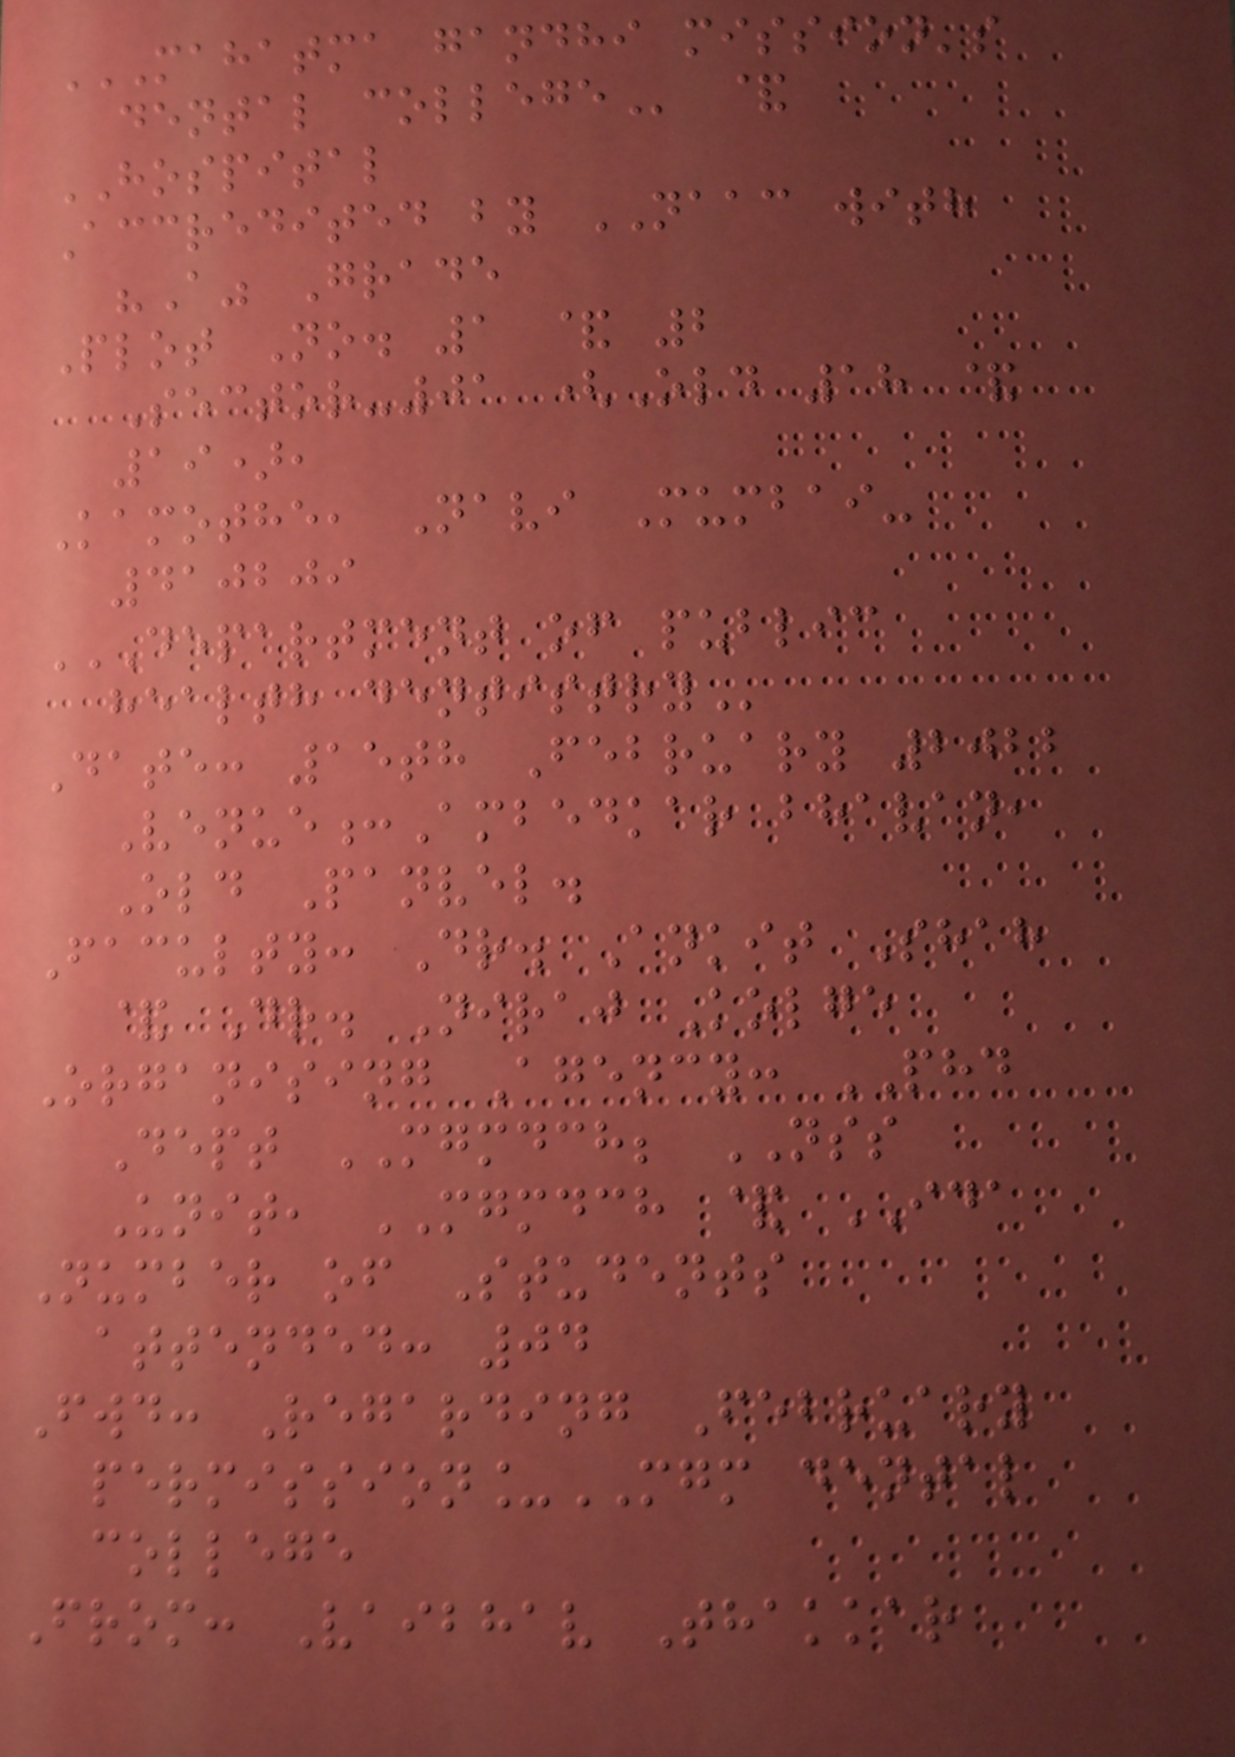MAHATMA GANDHI MISSION'S
DENTAL COLLEGE &
HOSPITAL
Accredited by NAAC with
"A" Grade
Plot No. 1 & 2
Sector-01 (Old 18 &
19),
Kamothe, Navi Mumbai-
410209
DEPARTMENT OF PUBLIC
HEALTH DENTISTRY
Date: 15th February 2022
Venue:Ambedkar bhavan,
Old Panvel.
Faculty: Dr. Ankit Shah
& Dr. Niraj Kolge
Organising Agency: PHD
Dept MGMDCH; NSS
Unit, MGMDCH & IDA
Number of Students
attended: 04
Fwd: Regarding February
permission_MGM dental
college
From: Vaibhav Thakkar
